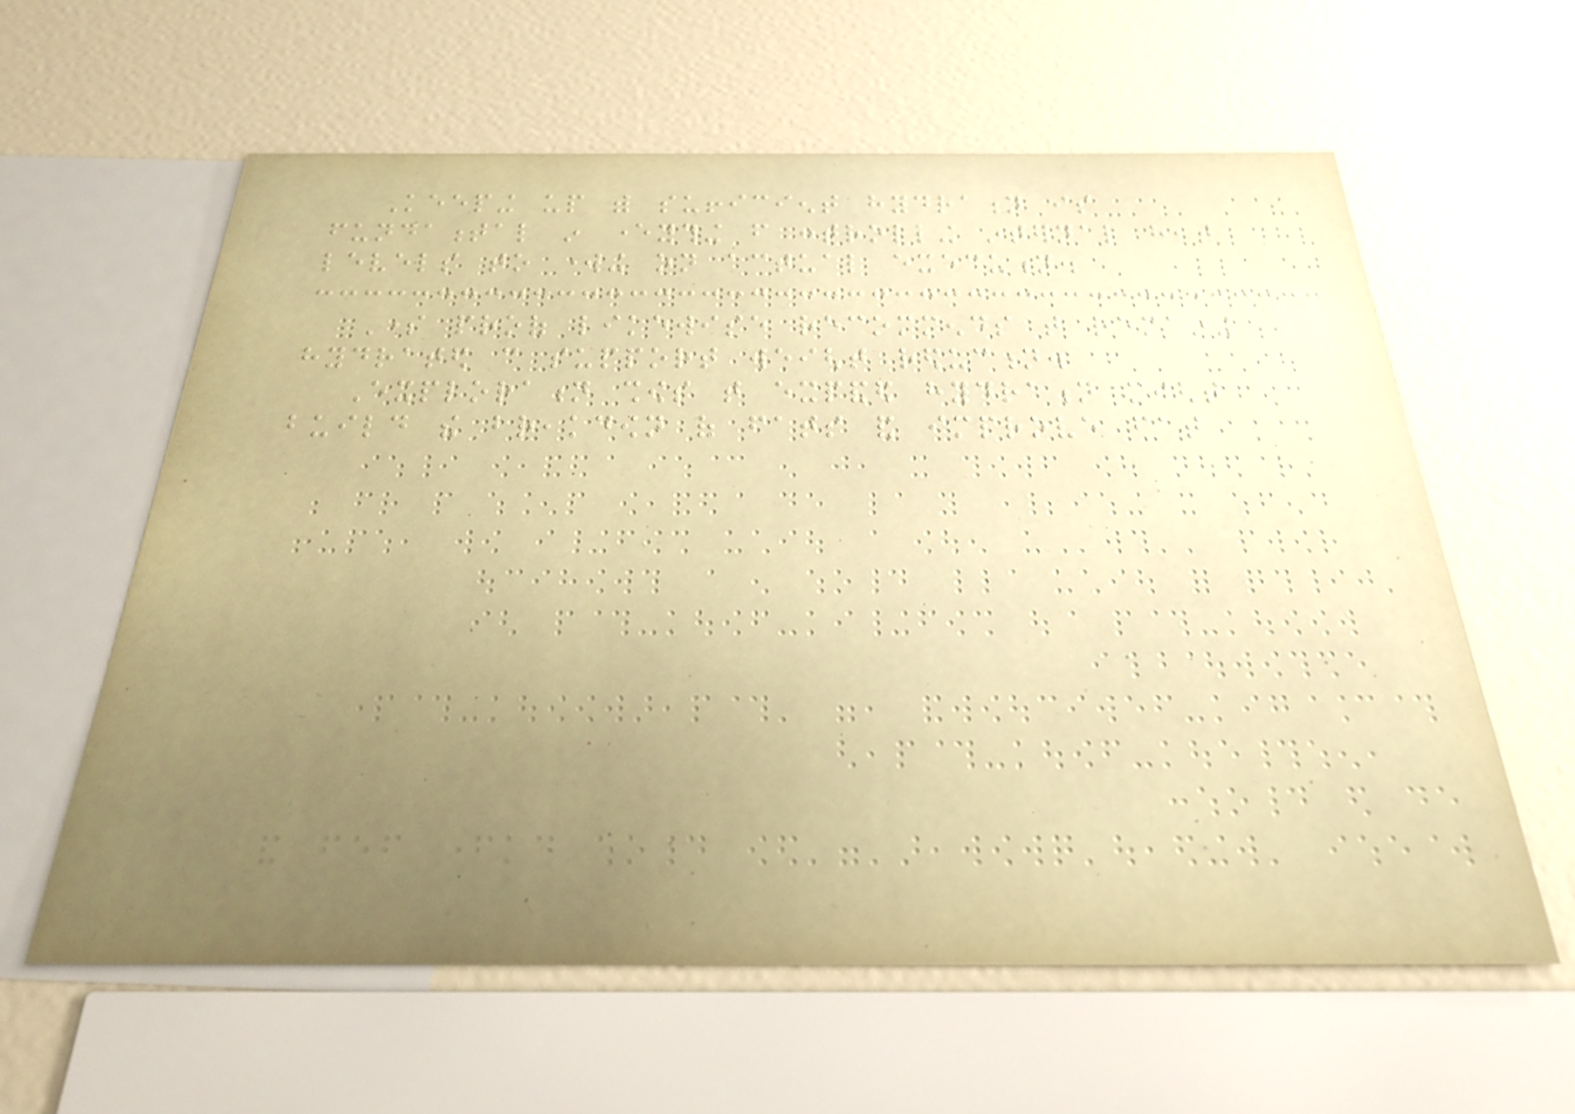Keeping up with sufficient hydration is
fundamental in everything from controlling internal heat
levels to working on actual execution.
Some proof likewise recommends that remaining
hydrated can support weight reduction.
Exploration shows that expanded hydration might
build the breakdown of fats and improve fat
